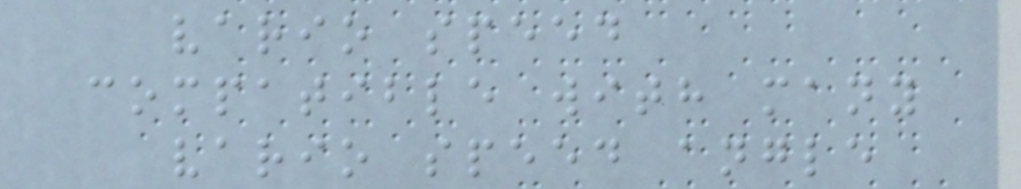vario speed
compatible with many
vario speed angle
